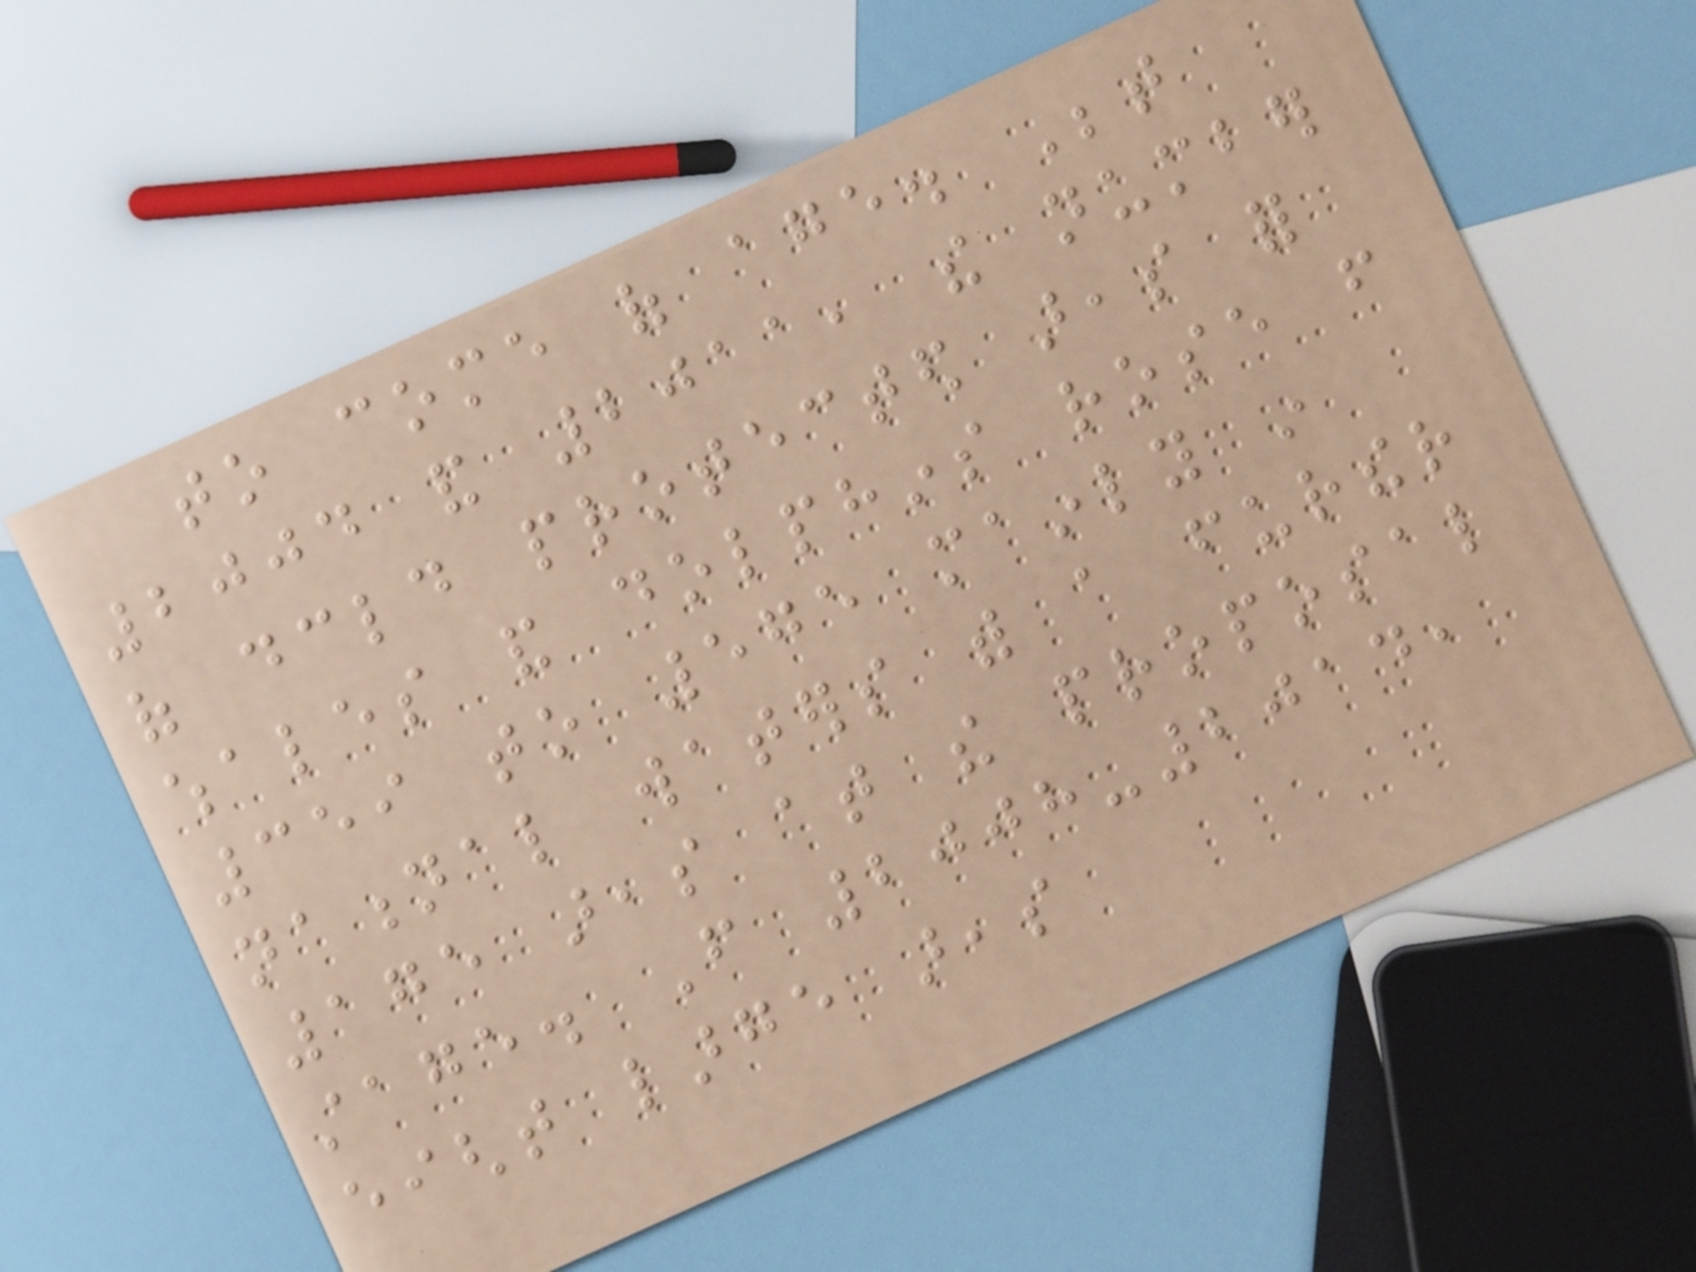to come of age. Between
2004 and 2011, the number
of declared protected areas for
whales and dolphins rose from
359 to 575 mainly in
national waters with a further
175 areas at the proposal
stage. From 2008-2014,
eight large areas
